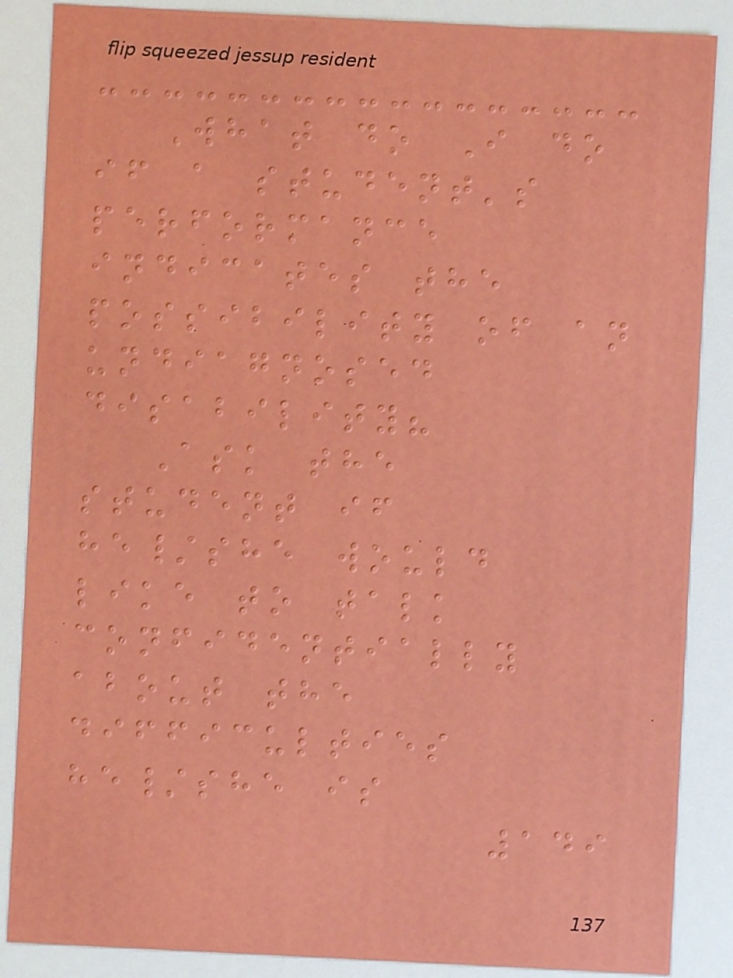What do I do
if a student's
performance
indicates the
possibility of an
undiagnosed
disability?
Ask the
student if
he/she would
like to talk
confidentially
about the
difficulties
he/she is
149
